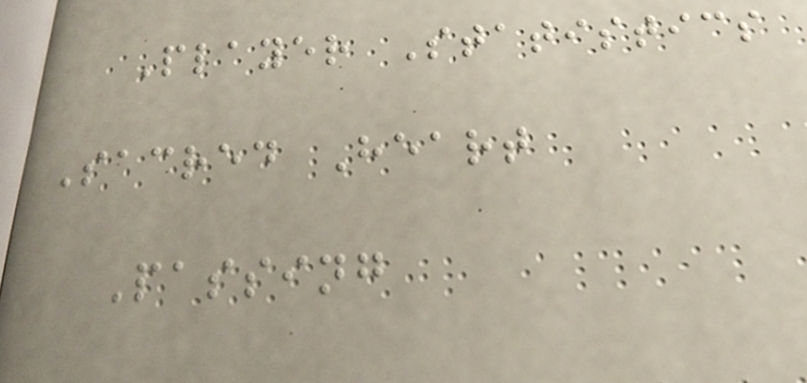Player Statistics
Sacred Heart
Passing
